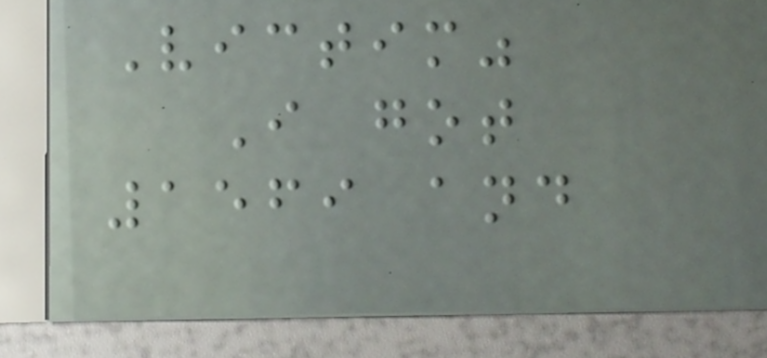Victim"
I got
1569 and
